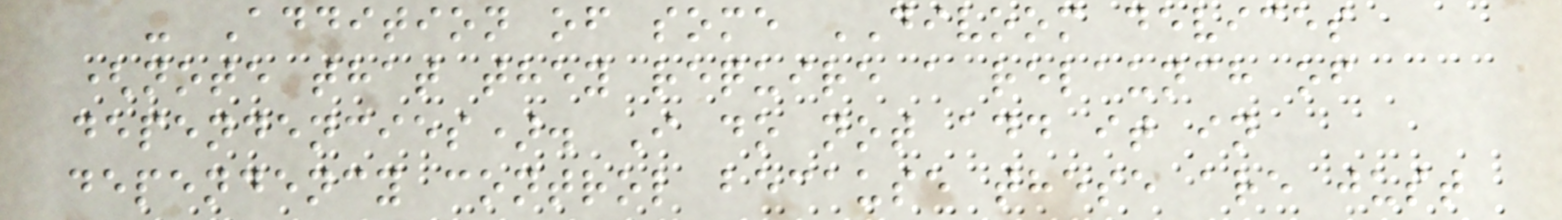- Addition of some DIVOOM devices
(note that they require a relaunch of
dependencies). I do not add it in
dependency control because these are just
